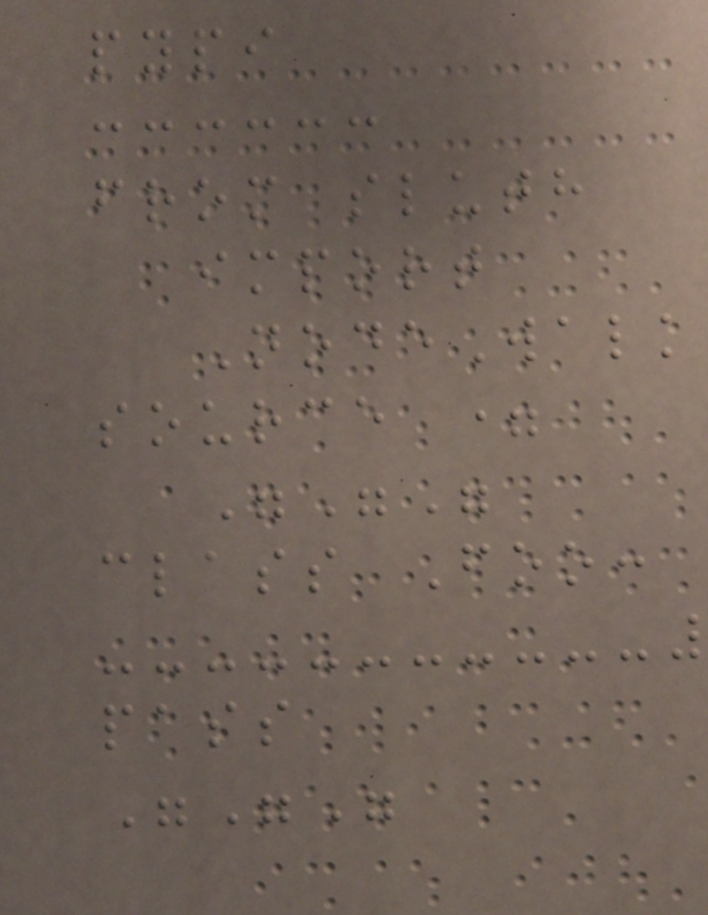pypi
from sluth
import
NodeWalk
source =
"""
class Foo:
pass
"""
